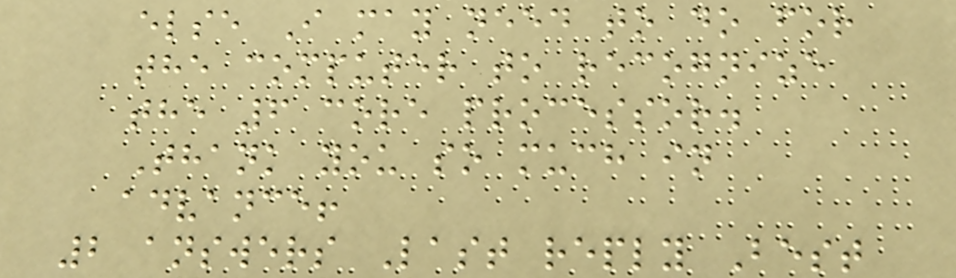else I may need to do for
the computer to recognize
the 6 core processor.
Thank you so much in
advance!
2 answers Last reply Best
